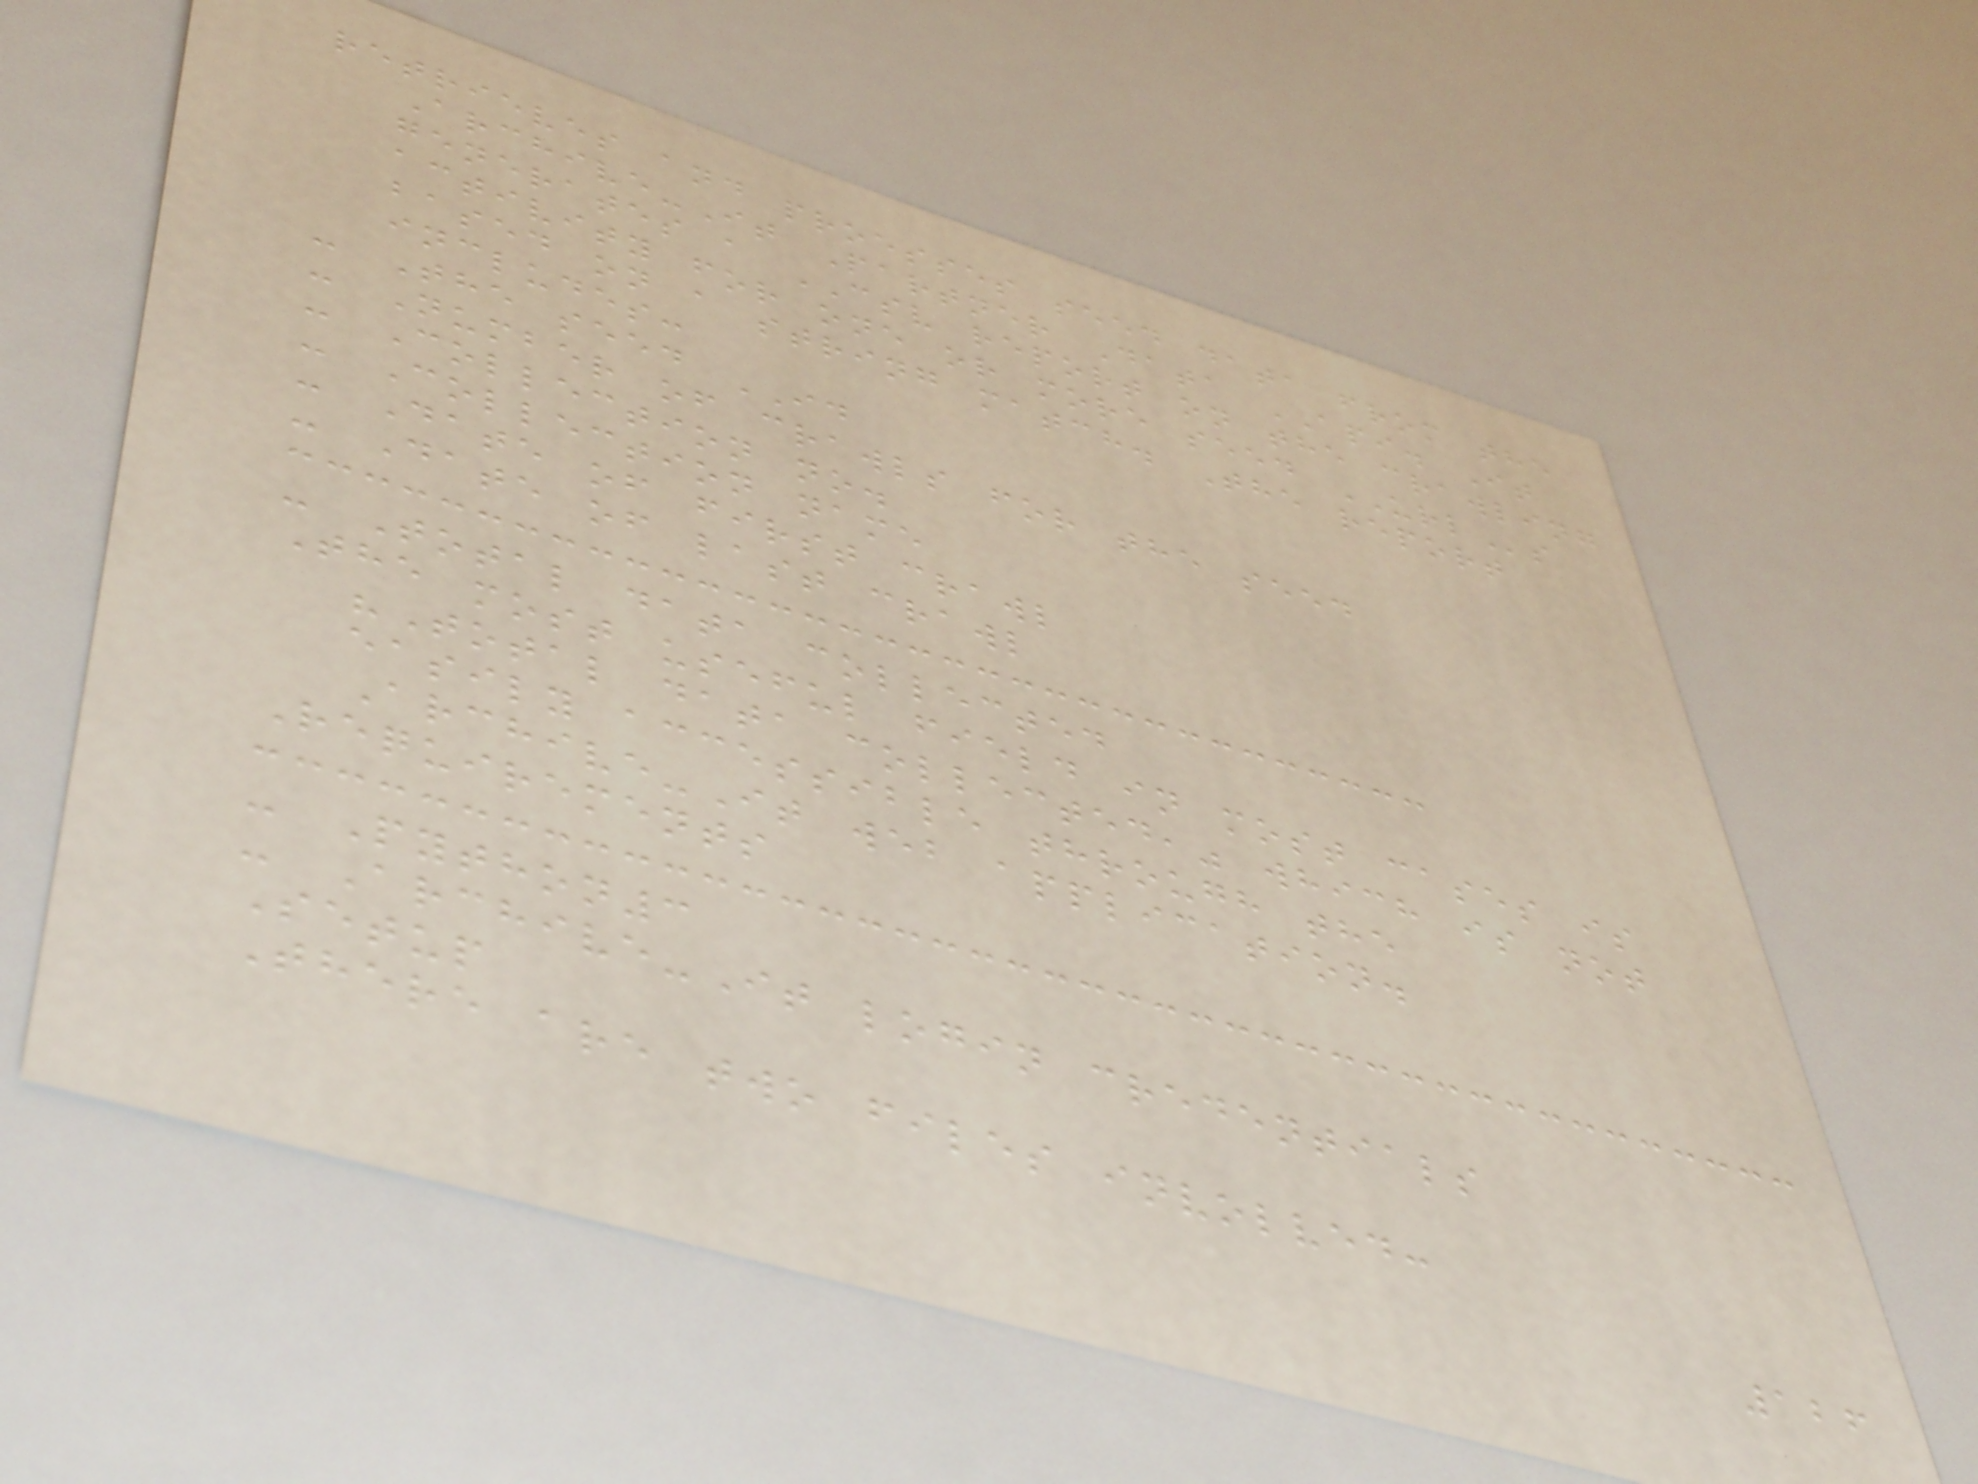retrieves and proesses seed data from the
Archive-It Partner Data API. It
generates a CSV report on the crawling
activity for one or more seed URLs
based on a string match. The report
includes:
- The seed ID
- Number of crawls for the seed
- Collection no.
- Collection name
- Date of first crawl
- Date of last crawl
- Total data collected
The most useful field in most cases is
"Total data collected," which is not
easily accessible through the
Archive-It web application.
Requirements
- Python3
- Archive-It login credentials
Setup
There are two files involved:
126
